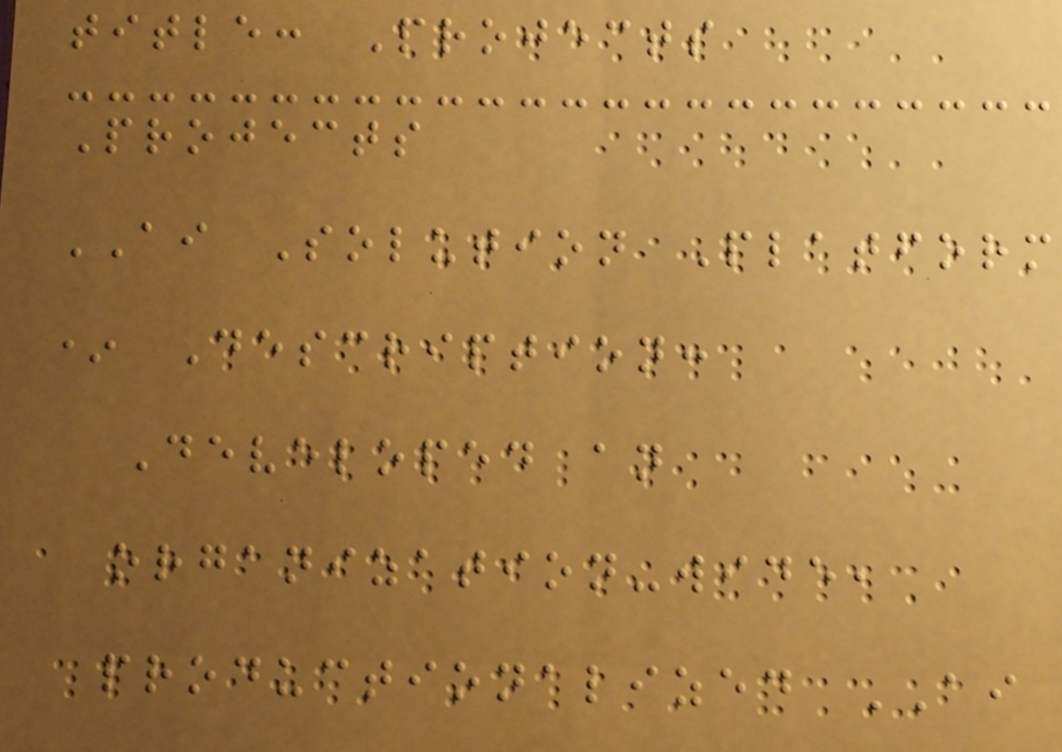title: Projects
Projects
AI Solution Platform
* Description:
Developed an
organization-wide,
productionalized AI
